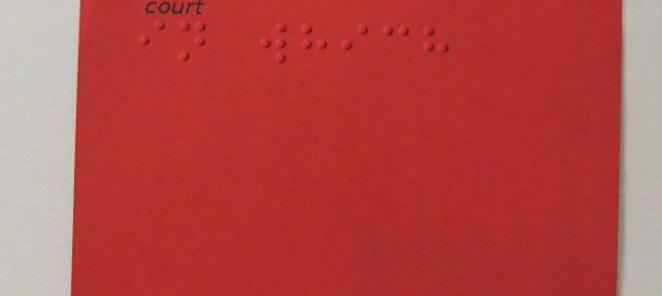in which
